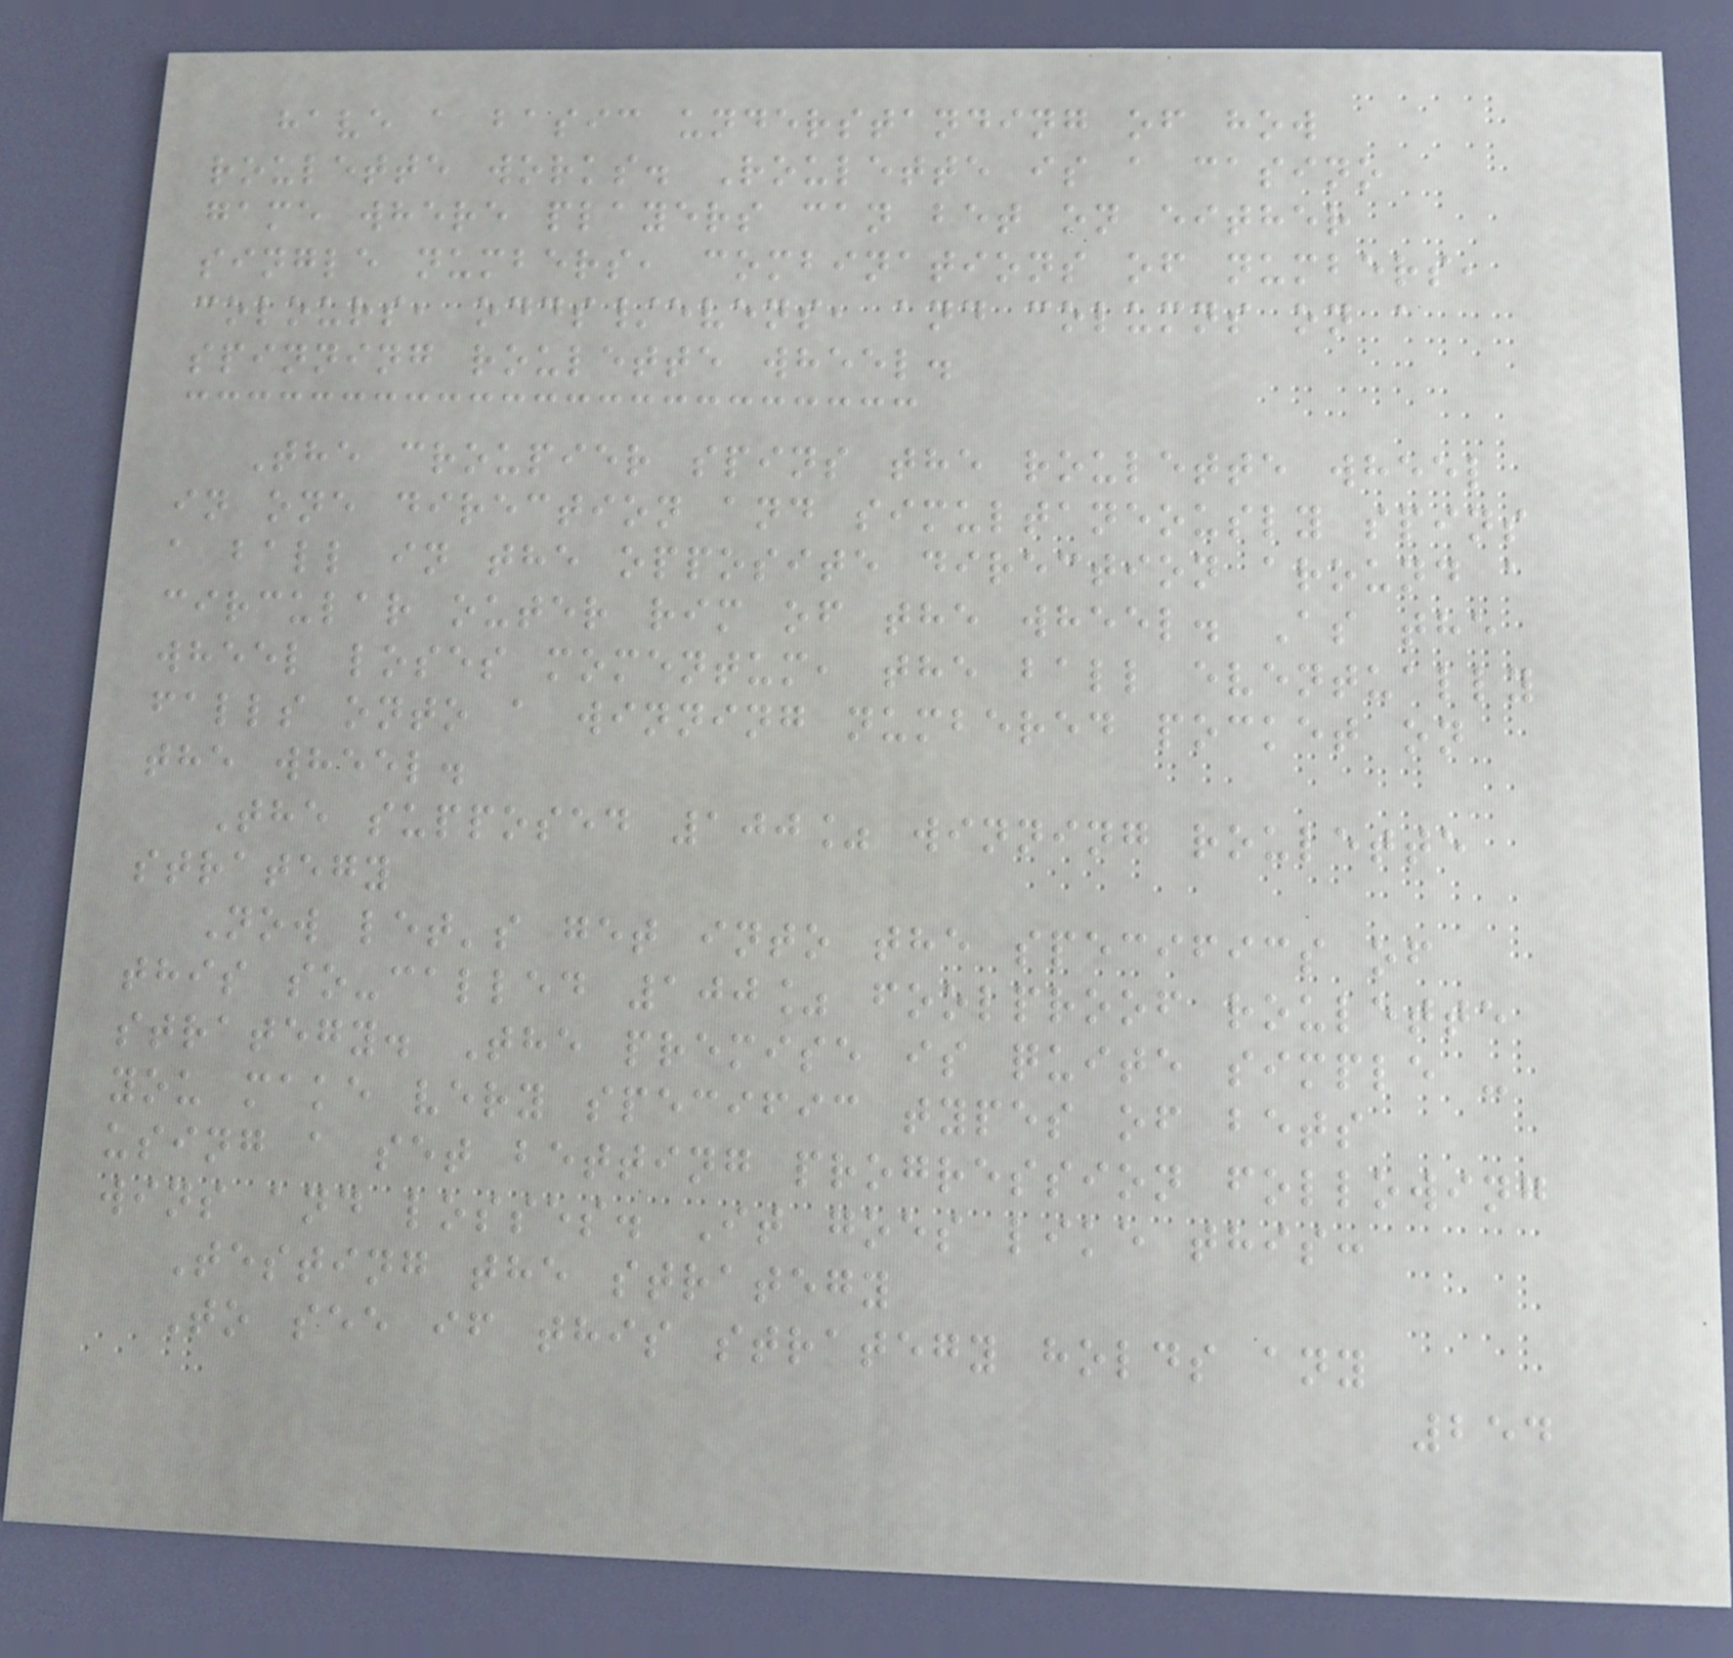have a basic understanding of how
roulette works. Roulette is a casino
game where players can bet on either
single numbers, combinations of numbers,
colours, odds/evens, and columns on a
spinning roulette wheel.
The croupier spins the roulette wheel
in one direction and simultaneously spins
a ball in the opposite direction around a
circular outer rim of the wheel. As the
wheel loses momentum, the ball eventually
falls onto a winning numbered pocket on
the wheel.
The supposed 100% winning roulette
strategy
Now let's get into the specifics of
this so-called 100% foolproof roulette
strategy. The premise is quite simple -
you make very specific types of bets
using a set betting progression following
wins and losses. It goes like this:
Testing the strategy
To see if this strategy holds any
254
